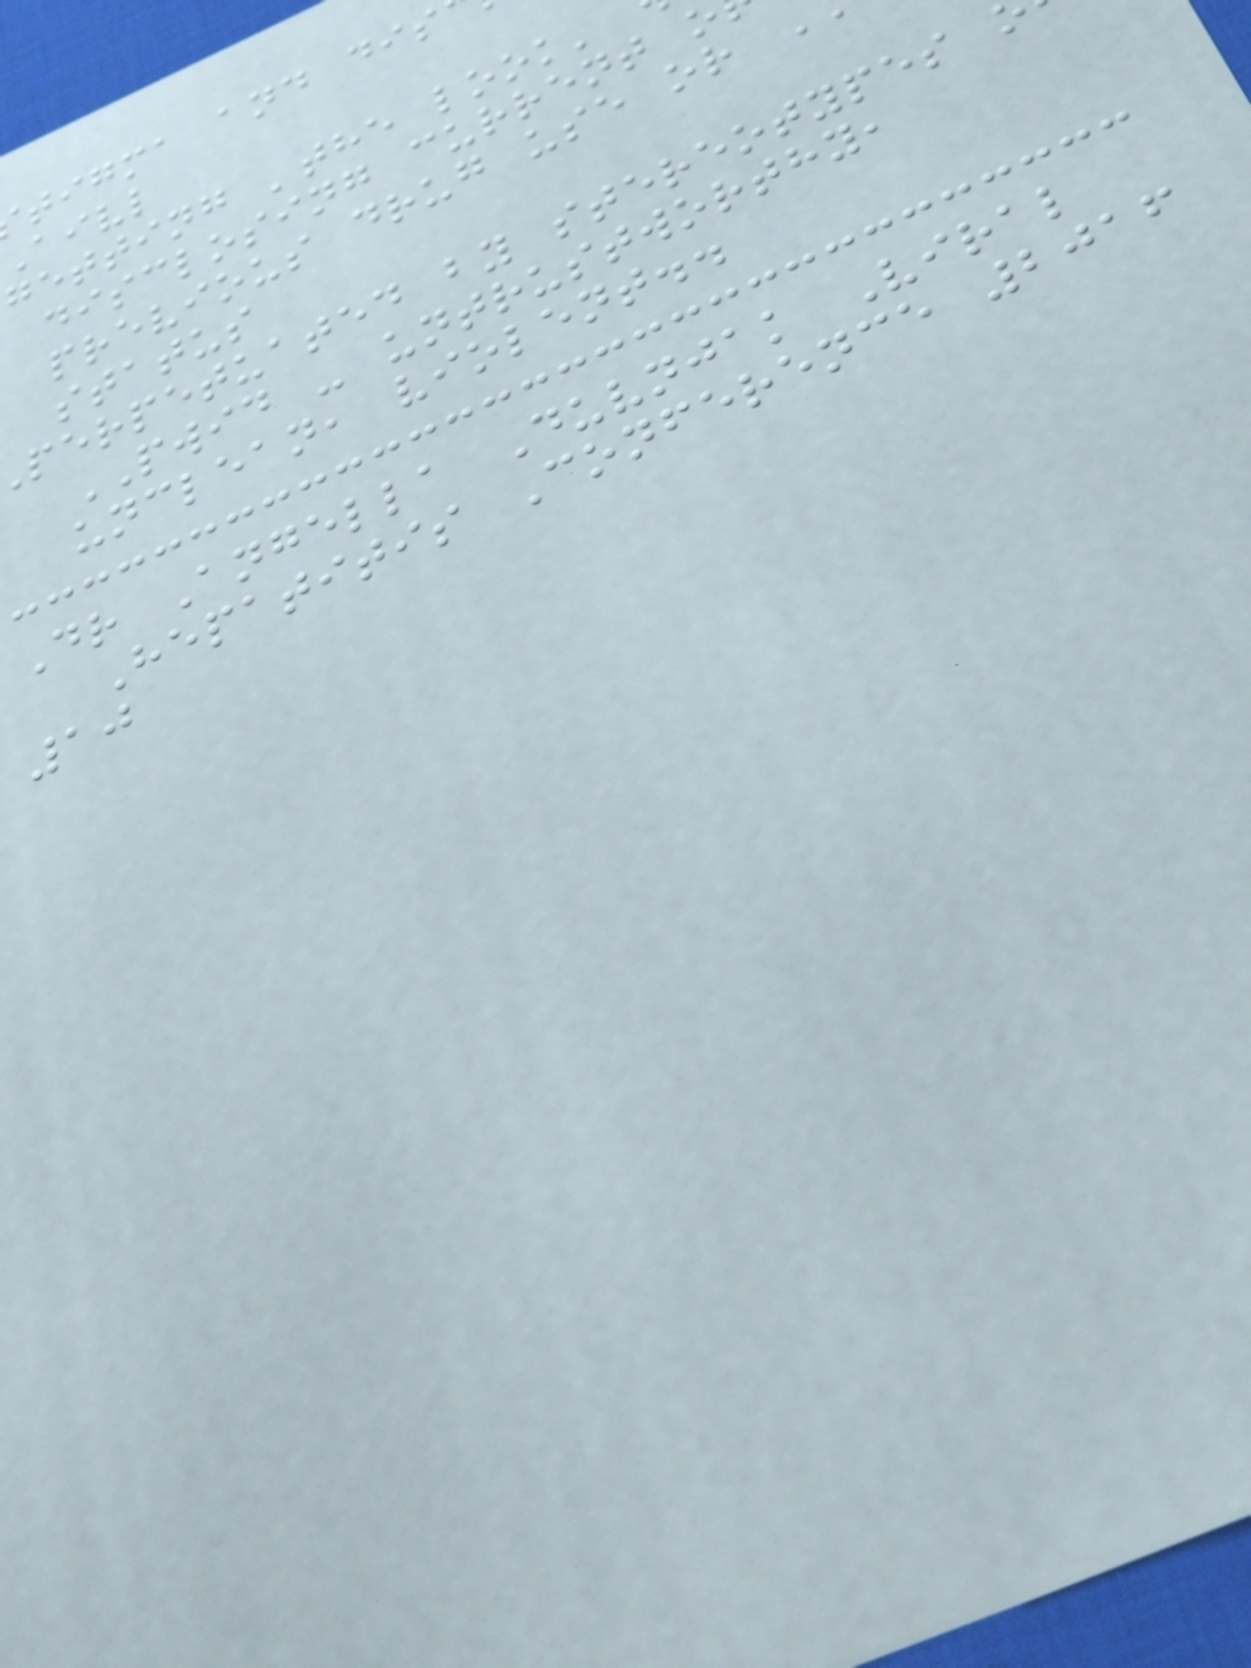tigma and dis
aivl
getting 'the look'
disclosing current o
previous drug use or
status
perpetuated by stereotypes
PWID - untrustworthy,
unclean, violent..
Dr Angella Duvnjak Viral
Hepatitis Conference 2016
10
